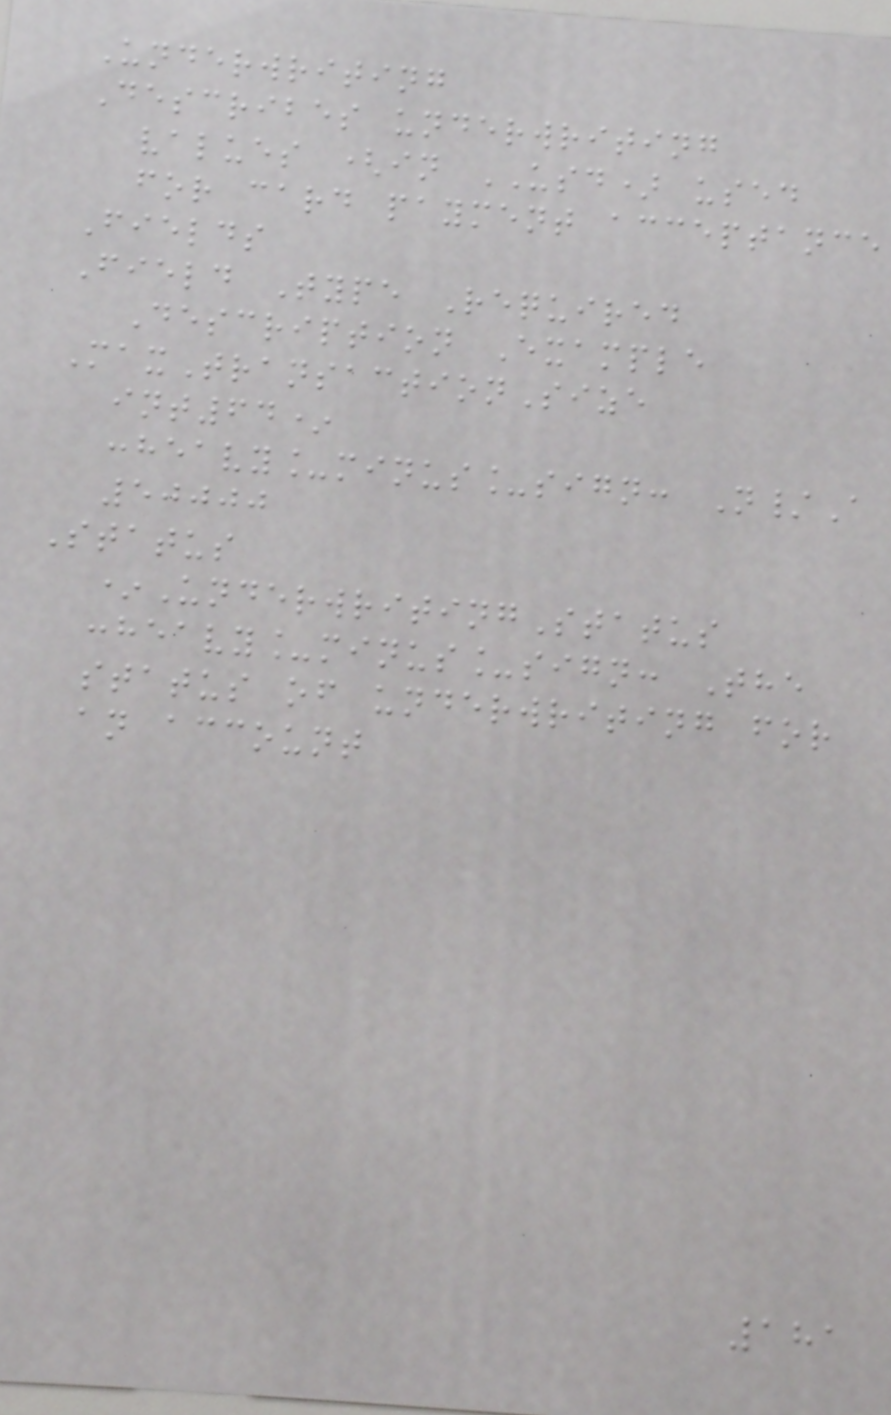Underwriting
Describes underwriting
values (in USD) used
for card payment acceptance
Fields
Field Type Required
Description Example
MaxTransactionSize
int64*
:heavy_minus_sign: N/A
50000
Status
*UnderwritingStatus
:heavy_minus_sign: The
status of underwriting for
an account
181
